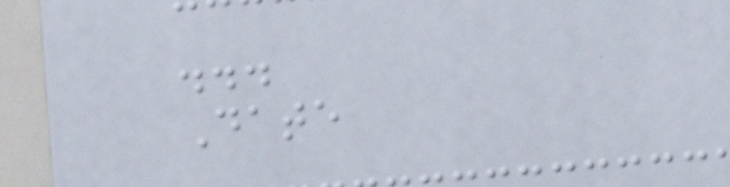...
Date
